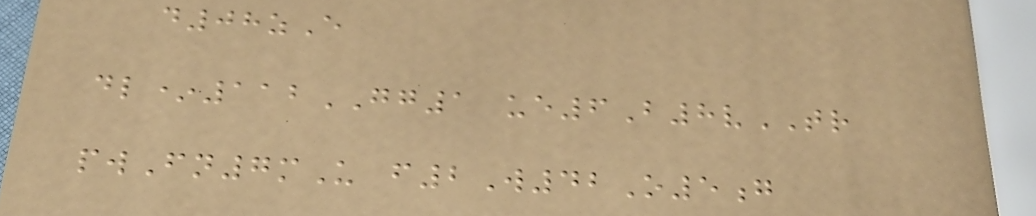d08zE
dl*112GG1 ue6B8vTR
pwFn7mU f2W42O5g
